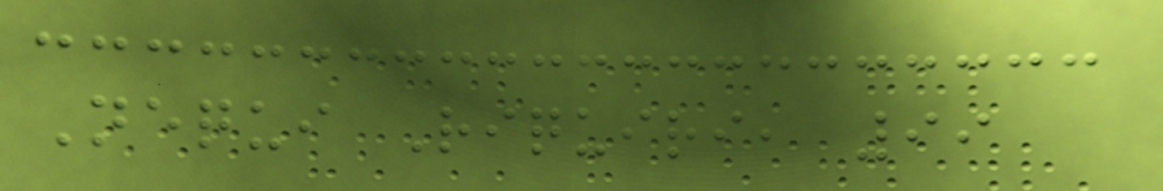Nequi Riquiri, 99
